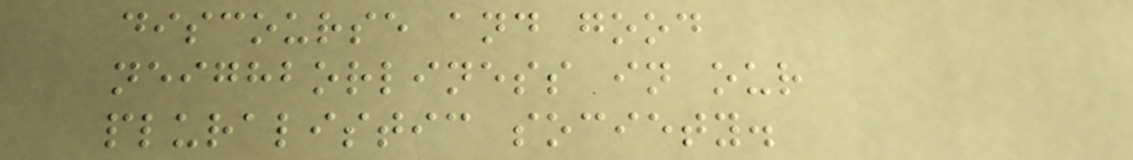discourse and good
neighborliness in our
pluralistic society.
